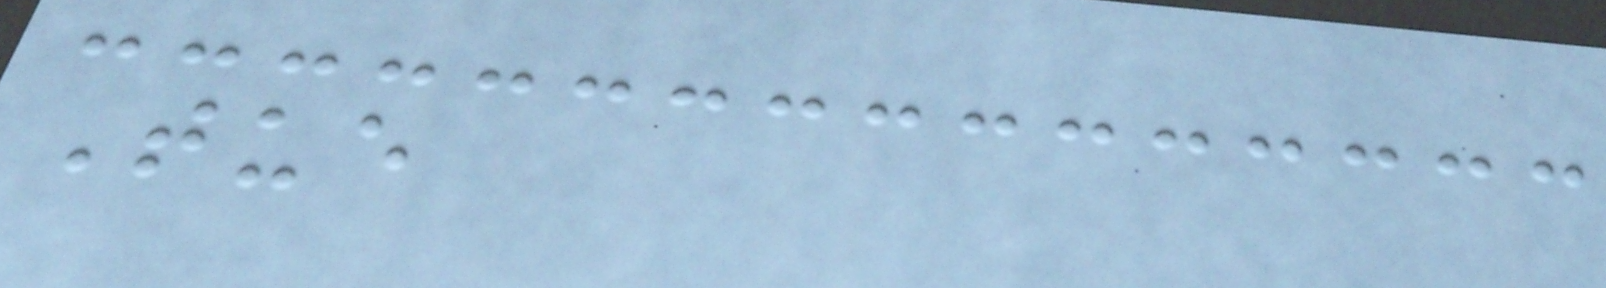Tue
